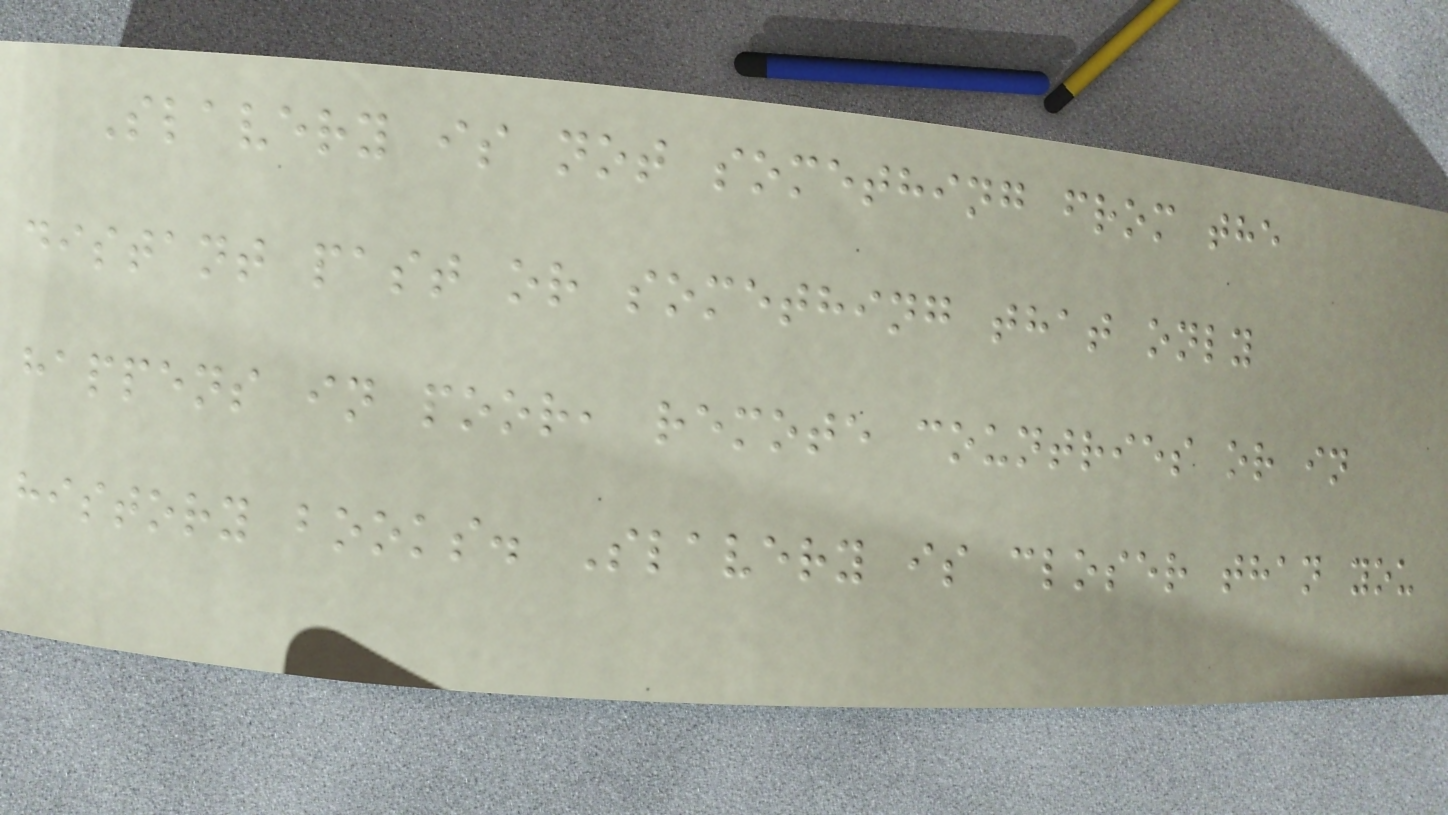Slavery is not something from the
distant past or something that only
happens in poor, remote countries or in
history books. Slavery is closer than you
